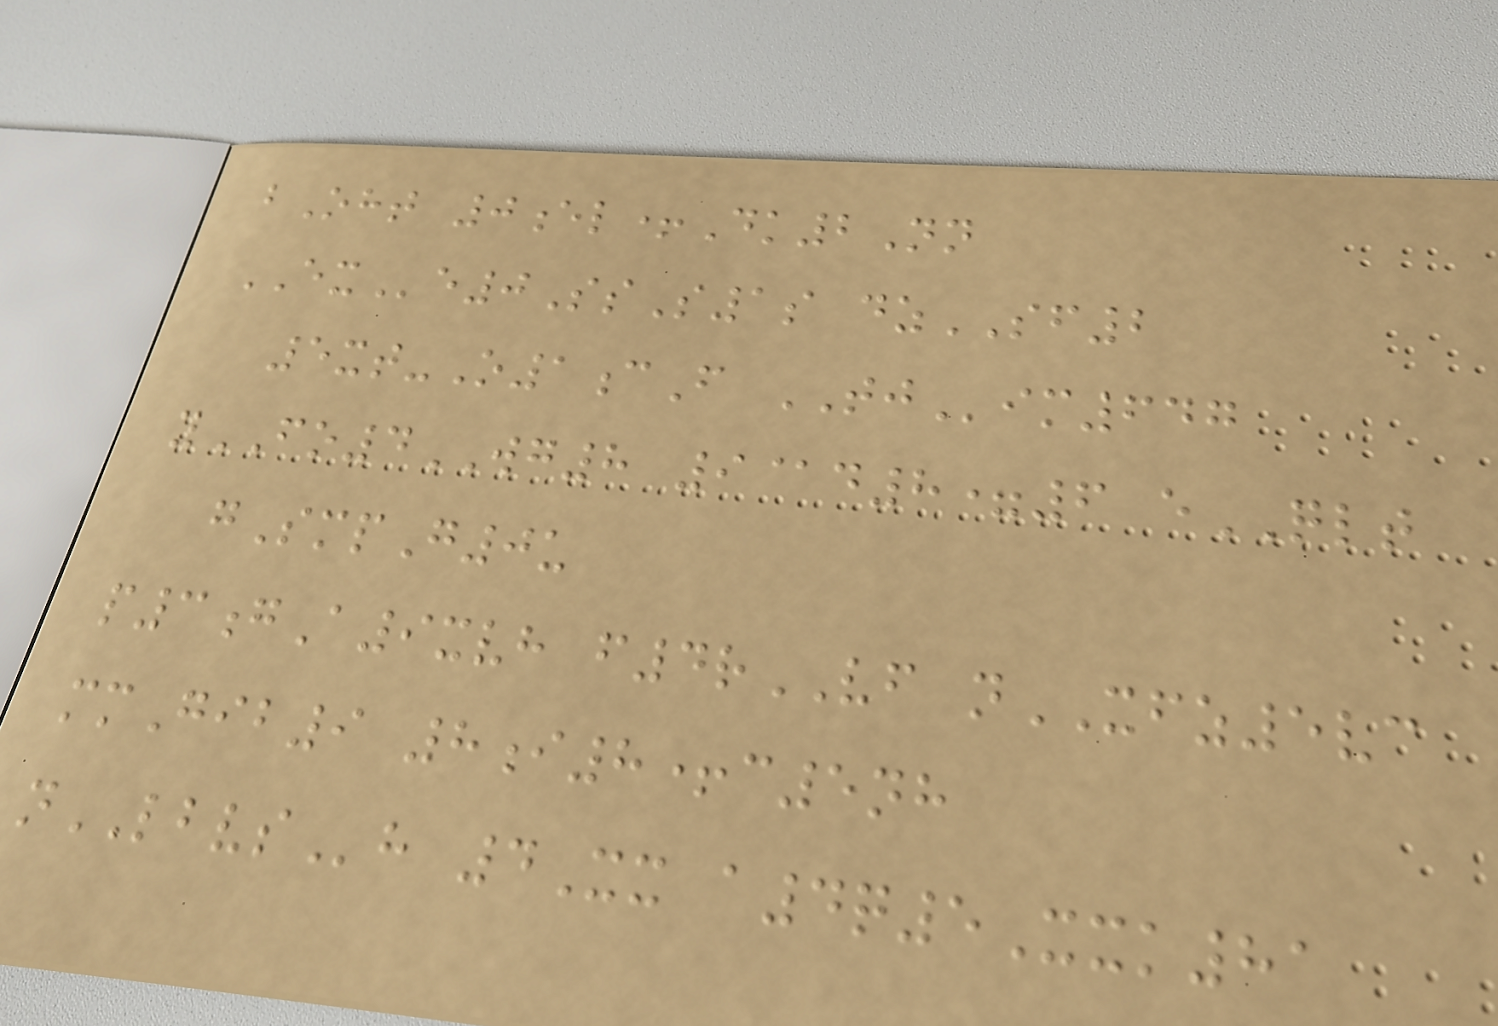bOht 0el+Dk2Nn
EXe0SsS1s dzSF2
5xt-O1cF TJim647
yFO4WG8 9@d8=6 eQLT
gSmpG0u
p3gA9xvh f4rVF nXFZ5vc
mmGib9 8i8+c5nh
nLBVSh 4Xx a4q5Xxk81
